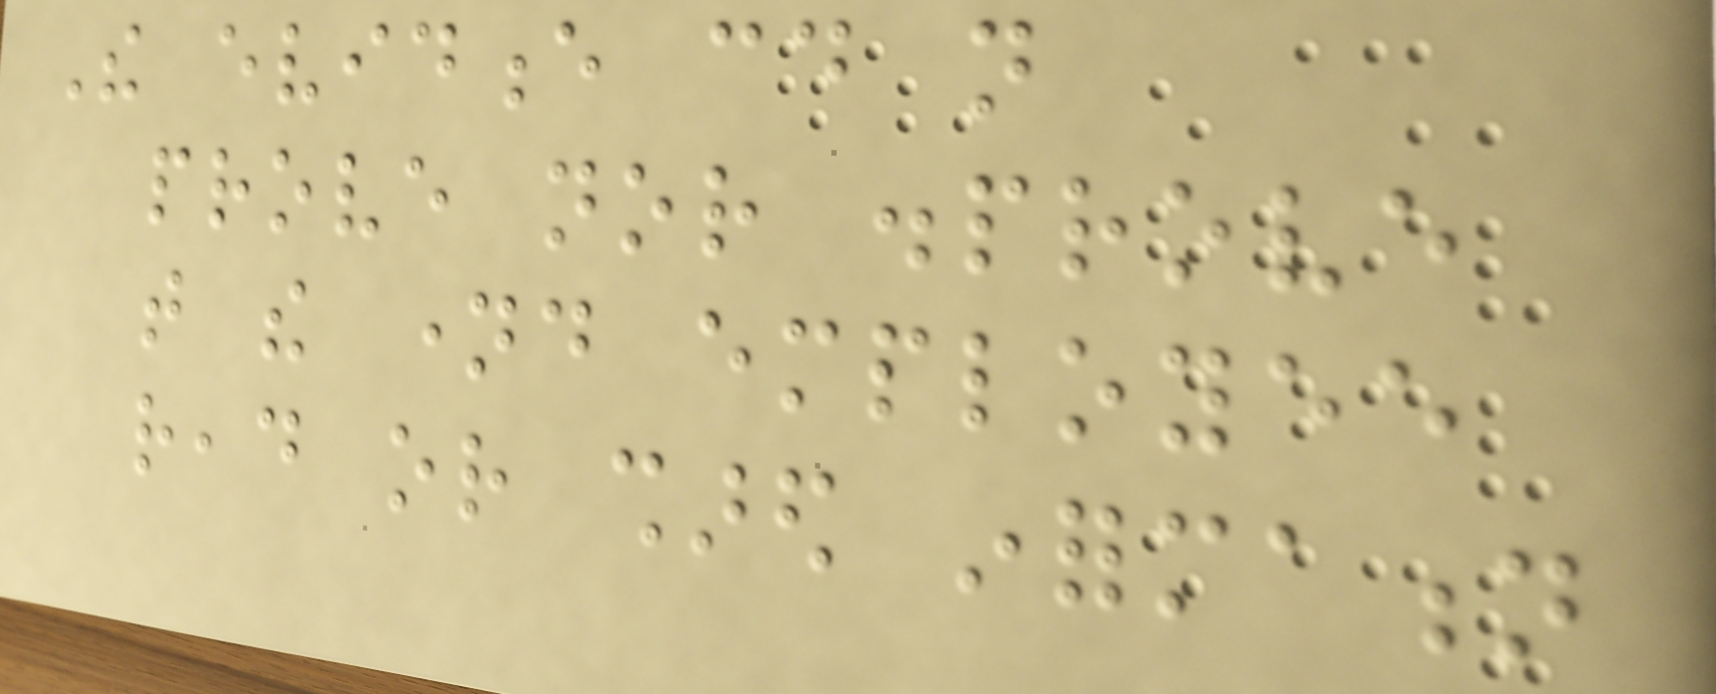The evidence could not
prove nor disprove
that the named employee
read or shared information
